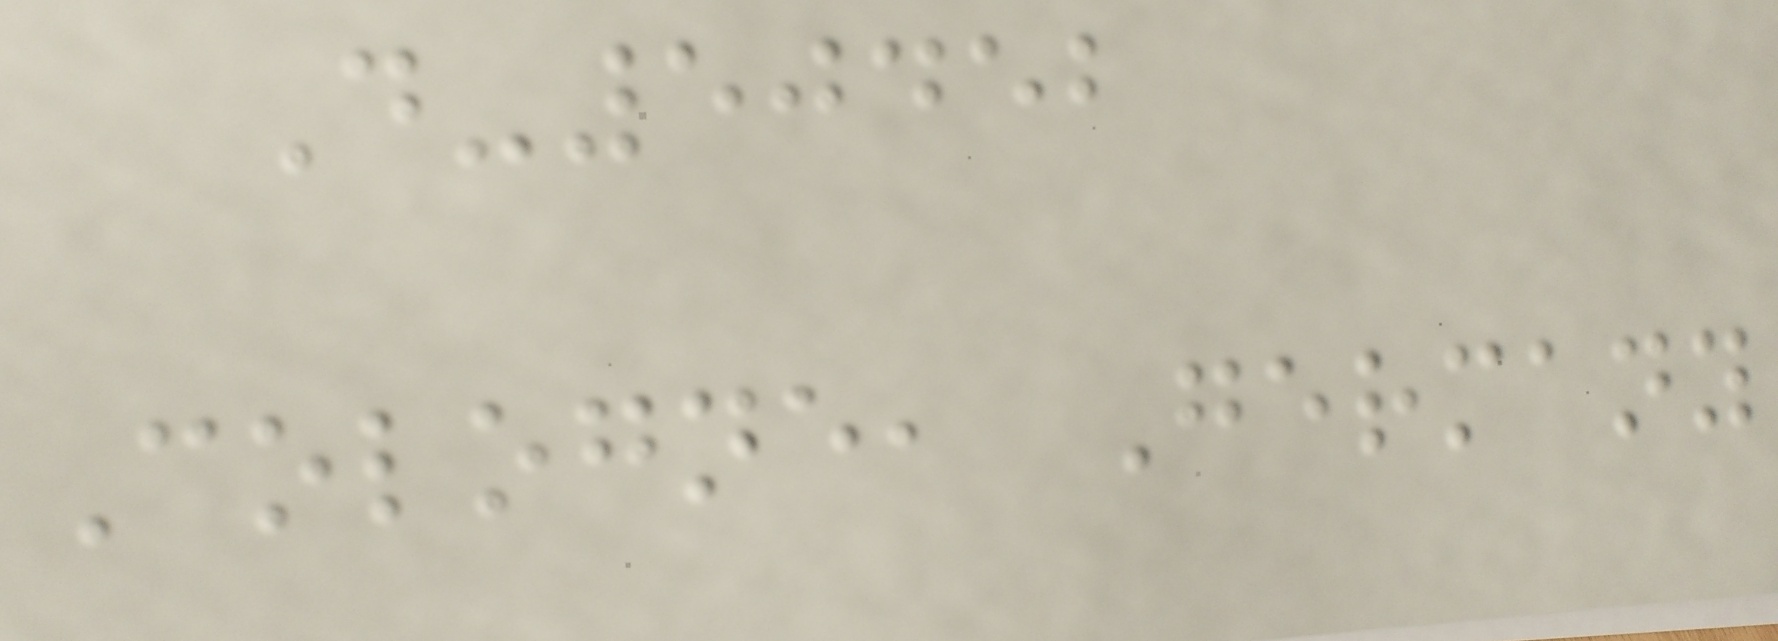D-50452
Cologne, Germany
